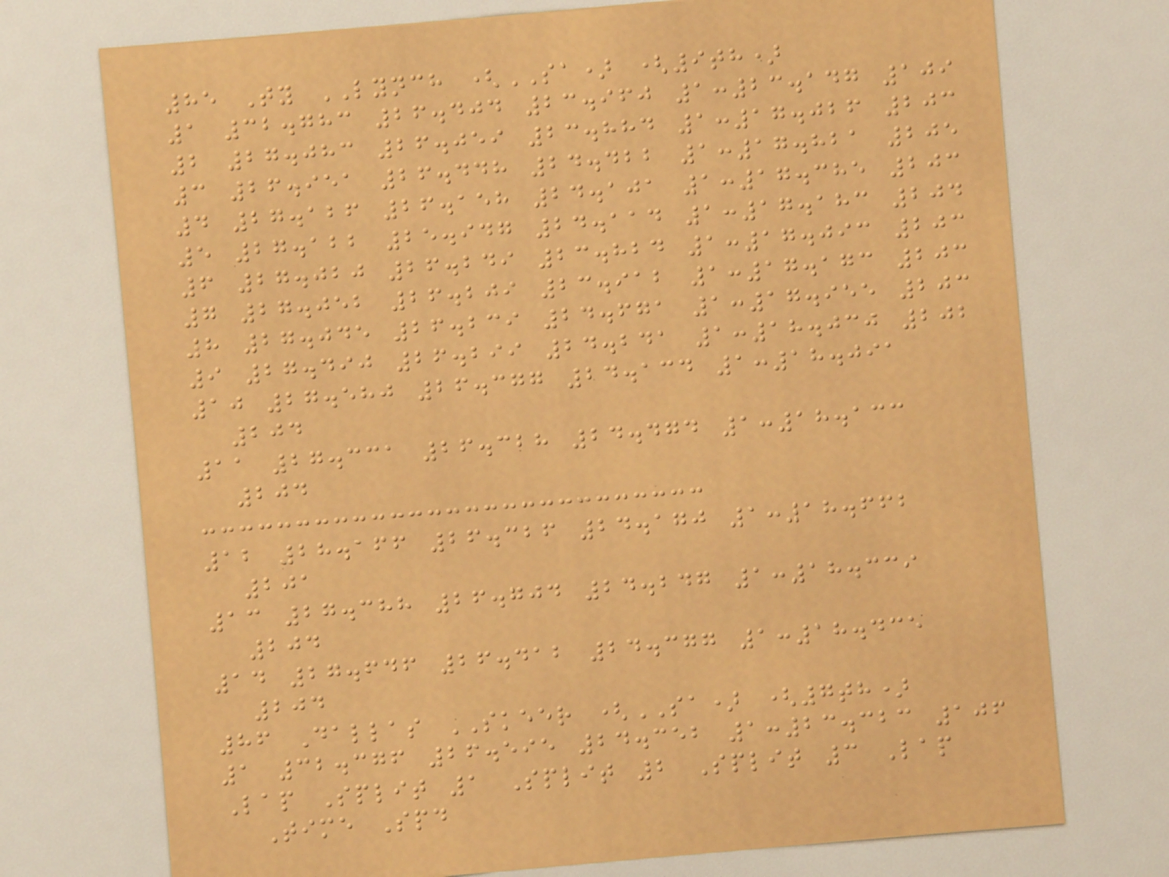85 Ty LYNCH (SA) (9th)
1 32.783 26.404 23.960 1:23.147 109
2 27.083 26.059 23.884 1:17.026 203
3 26.951 26.448 24.422 1:17.821 205
4 27.126 26.158 24.101 1:17.385 203
5 27.122 25.947 24.114 1:17.183 204
6 27.020 26.249 23.824 1:17.093 203
7 27.052 26.209 23.912 1:17.173 203
8 27.045 26.239 24.671 1:17.955 203
9 27.490 26.299 24.241 1:18.030 202
10 27.580 26.377 24.134 1:18.091
204
11 27.331 26.328 24.474 1:18.133
204
12 28.166 26.326 24.170 1:18.662
201
13 27.388 26.704 24.247 1:18.339
204
14 27.646 26.412 24.377 1:18.435
204
86 Dallas SKEER (SA) (7th)
1 32.376 26.595 24.352 1:23.323 106
Lap Split 1 Split 2 Split 3 Lap
Time Spd
